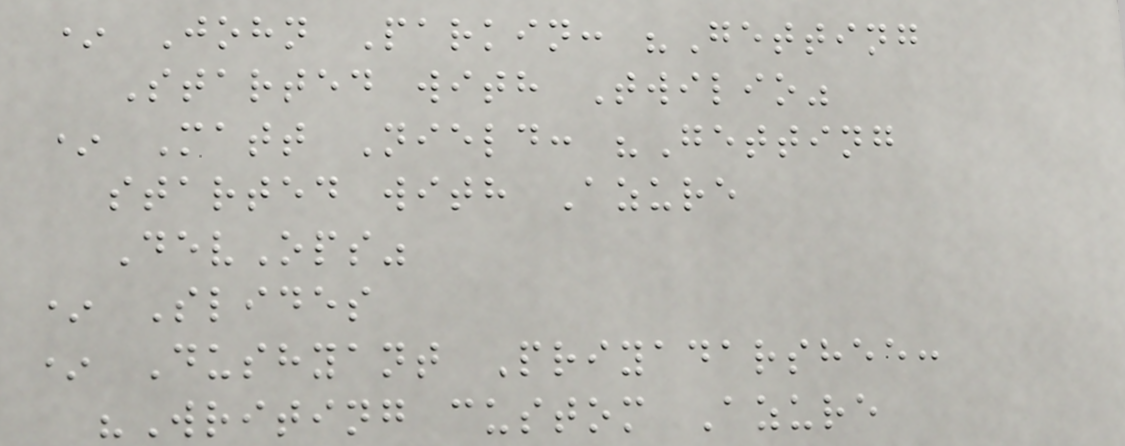* John Parkin: "Getting
Started with Twilio"
* Matt Nield: "Getting
started with Azure
DevOps"
* Slides
* Dushyant Priyadarshee:
"Writing custom Azure
